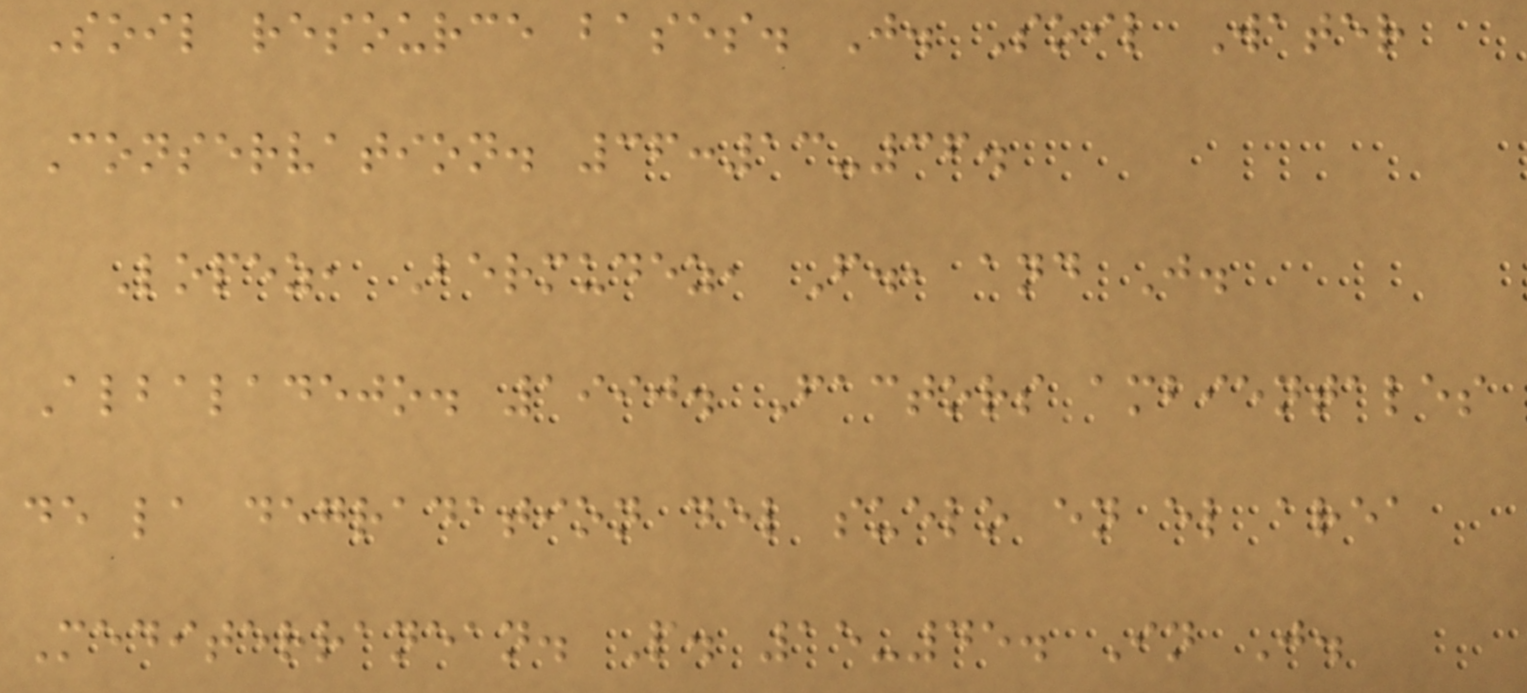Soil resource bases. J. Soil Water
Conservation. 36:13-36.
Lopez, Bermudez, F., and J.
Albaladejo. 1990. Factors ambientales
de la degradation del suelo en el area
Mediterranean. P. 15-45. In J.
